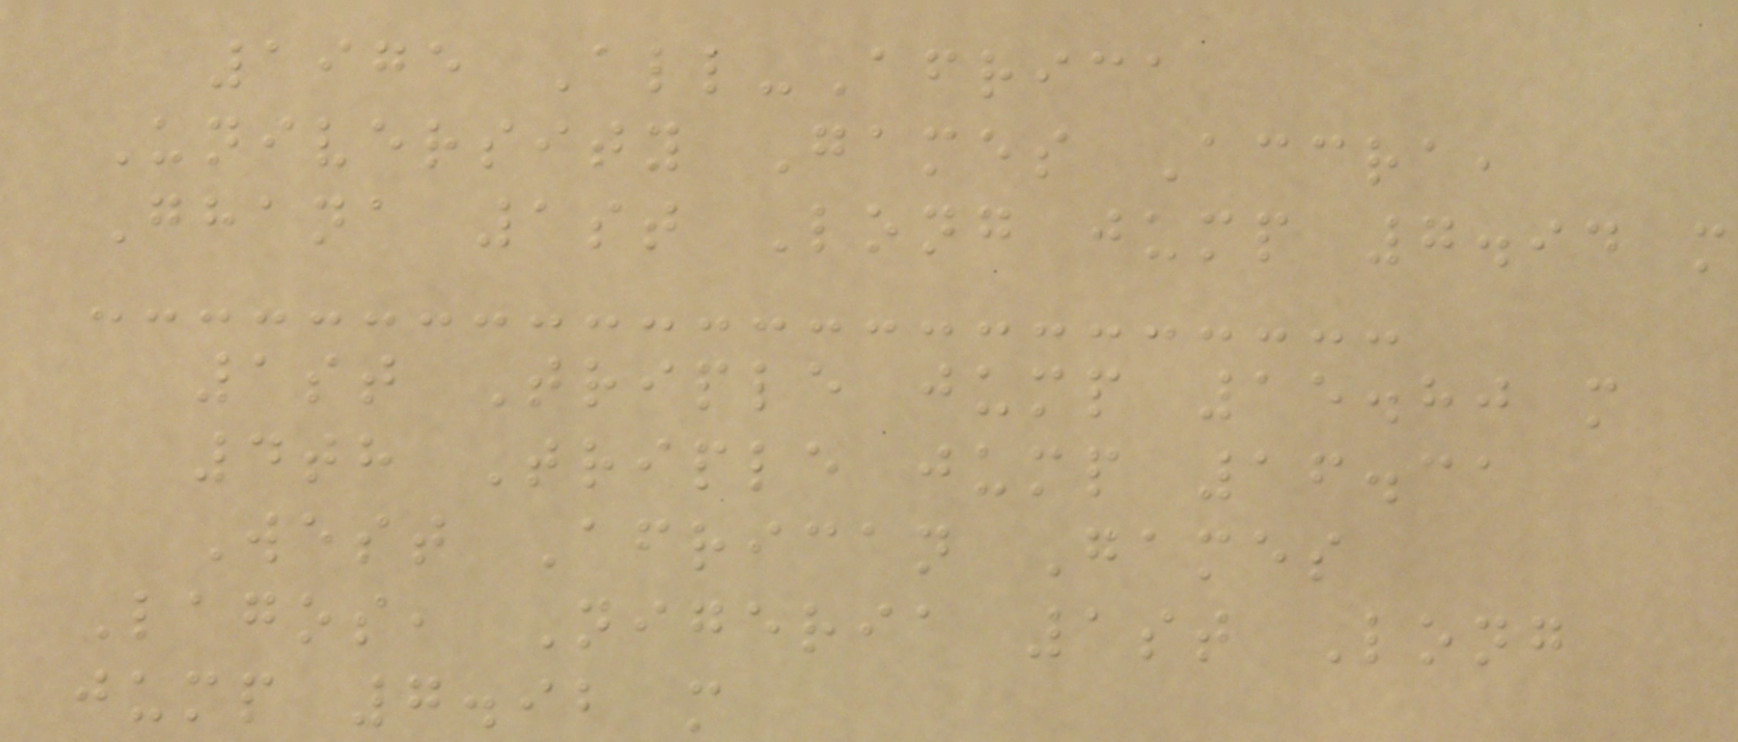1975 All-Africa
University Games Accra,
Ghana 1st Long jump 7.94 m
1st Triple jump 15.80 m
4th Triple jump 16.31
West African Games
Lagos, Nigeria 1st Long
jump 7.92 m
